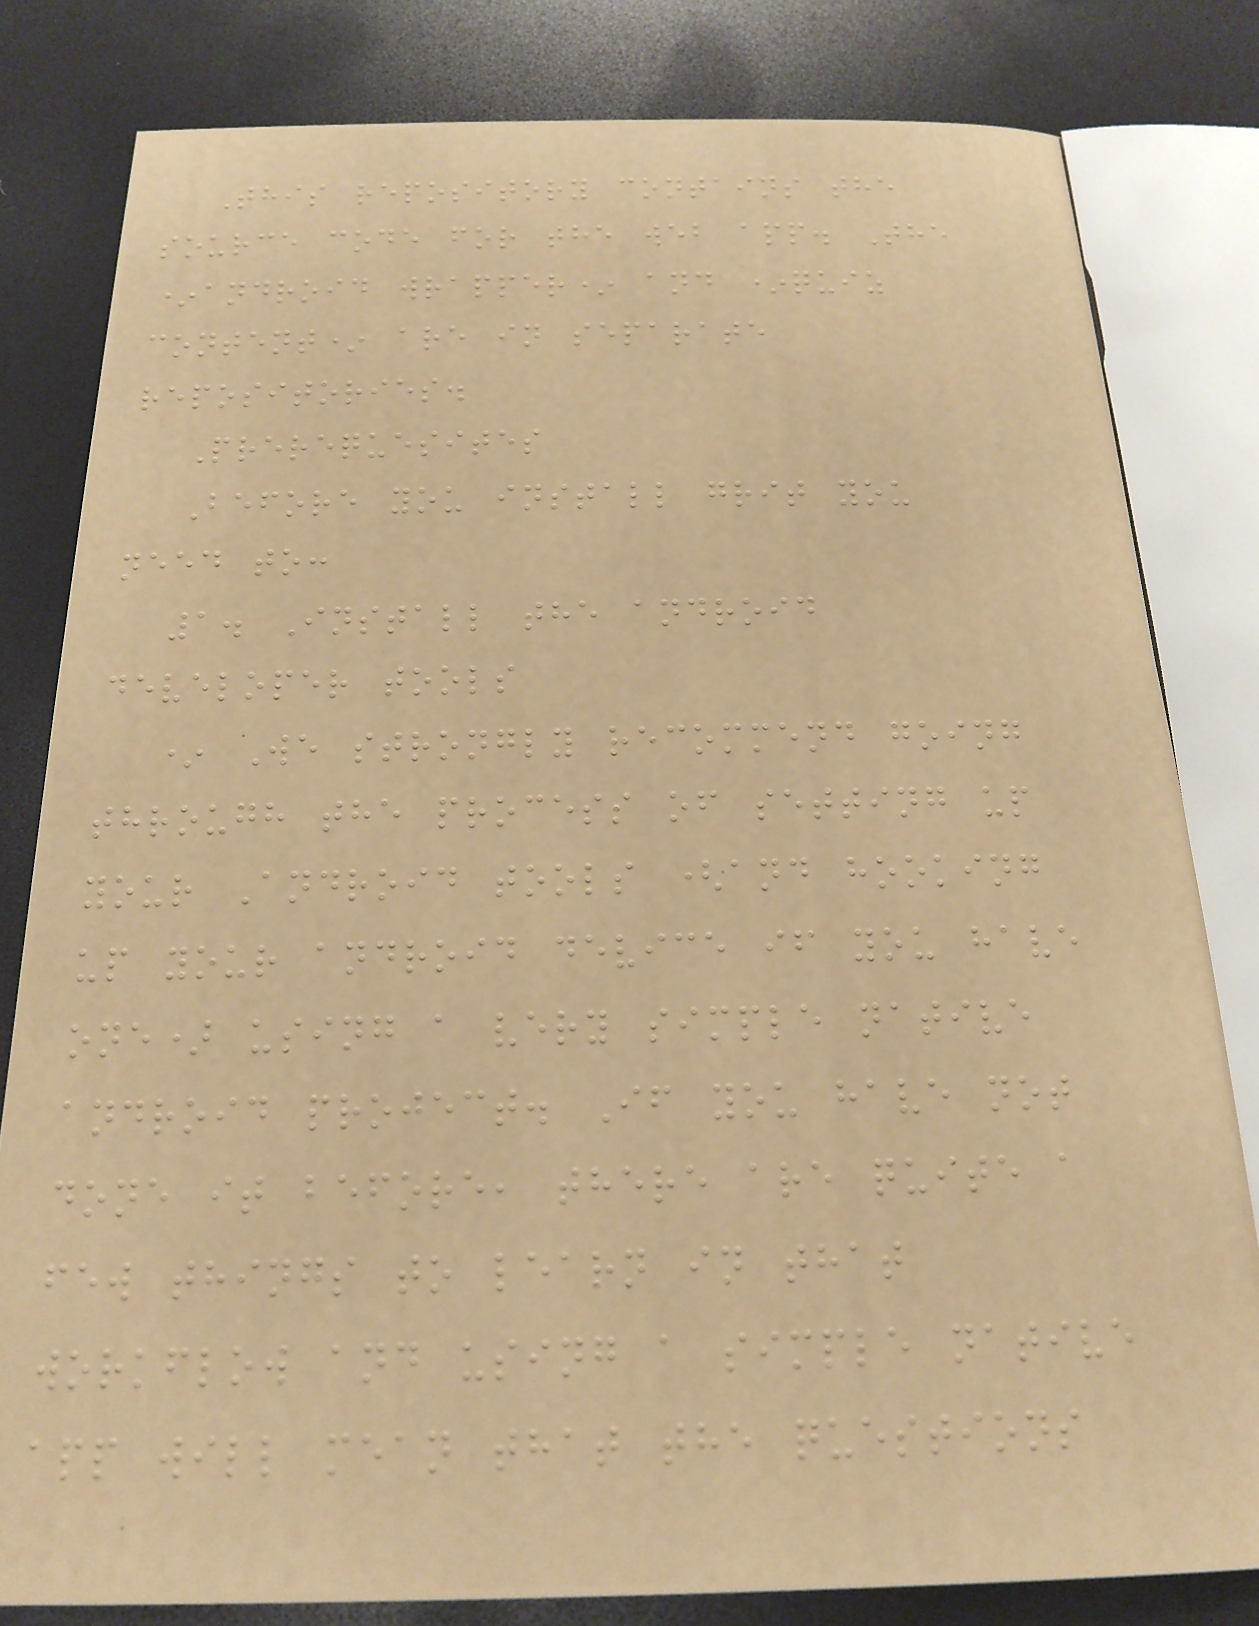This repository contains the
source code for the web app. The
*android wrapper* and *quiz
content* are in separate
repositories.
Prerequesites
Before you install grit you
need to:
1. Install the android
developer tools
* We strongly recommend going
through the process of setting up
your Android tools (and hooking
up your android device if you have
one) using a very simple native
android project. If you have not
done it before, there are quite a
few things to learn in that
workflow and using a simple native
app will mean that the questions
